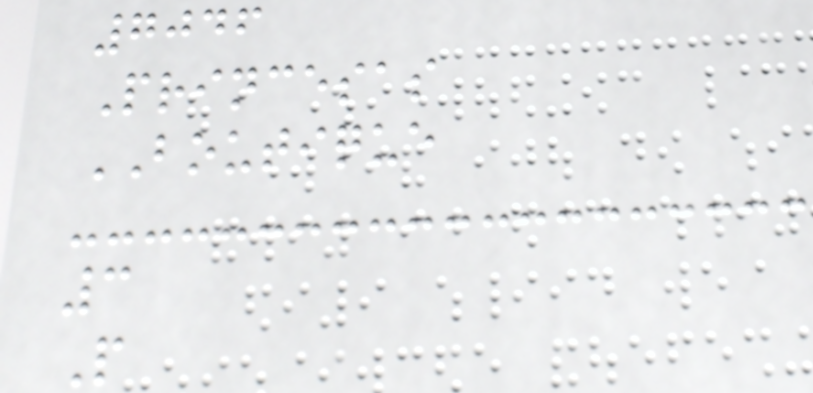7046
Princesas
BOUTIQUE
3
P
